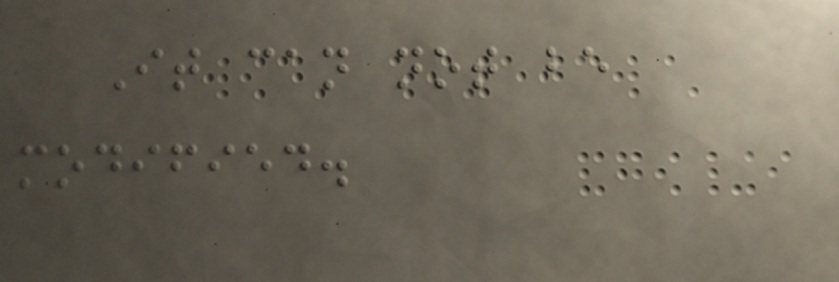It can not be
modified.
